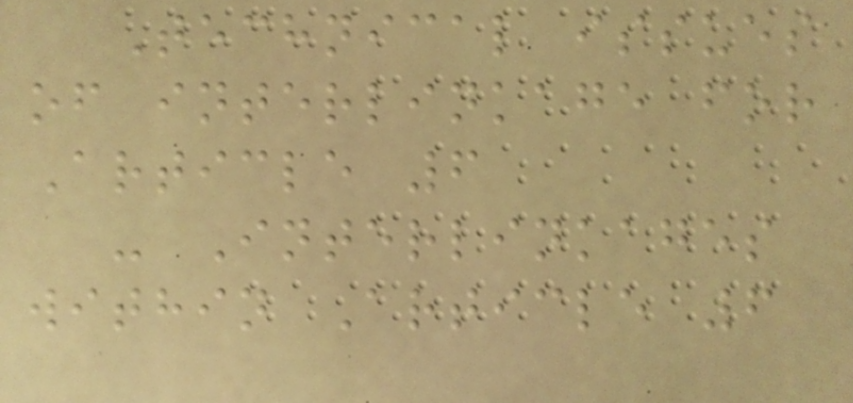Technical issues
of interlinkage for
Article 6
- Interlinkages
within Article 6
